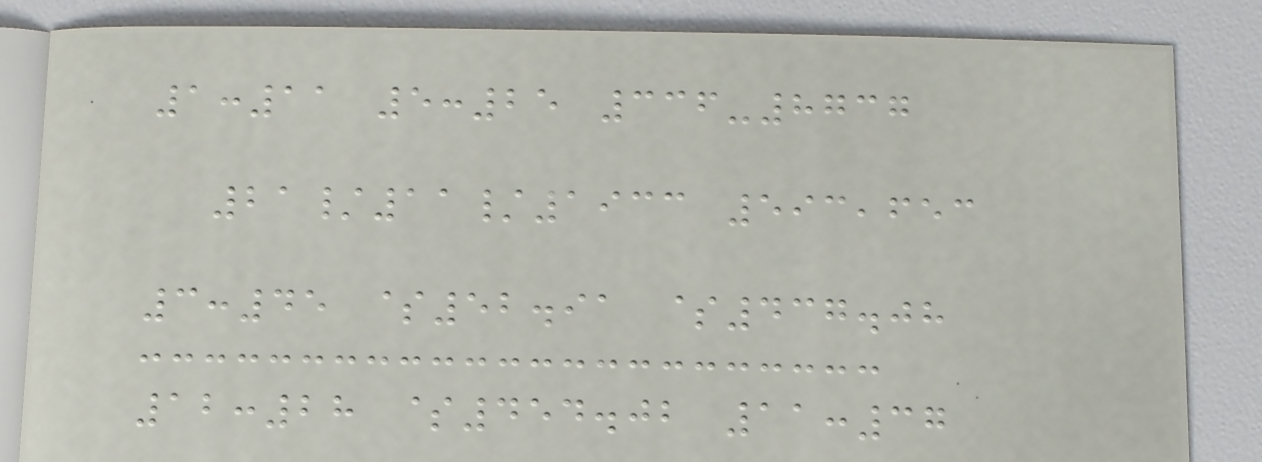1:11 5:25 336-8737
21/11/1933 593,653
3:45 $52.91 $437.08
12:28 $454.02 11:37
